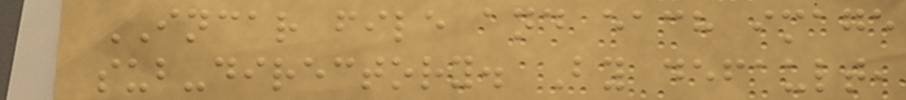INCAR file and each image
sub-directory. By default,
